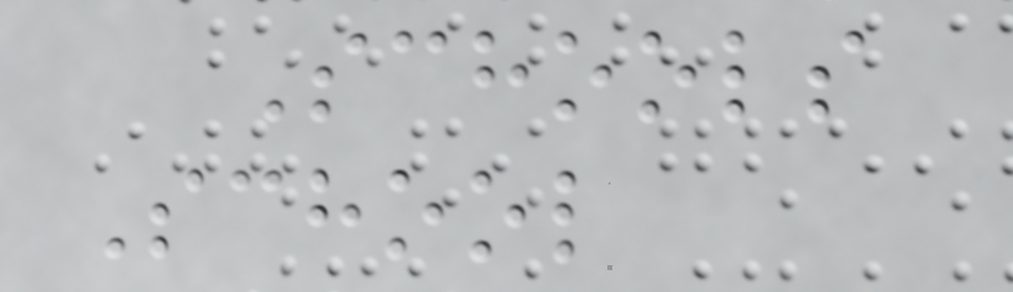Schools
School
